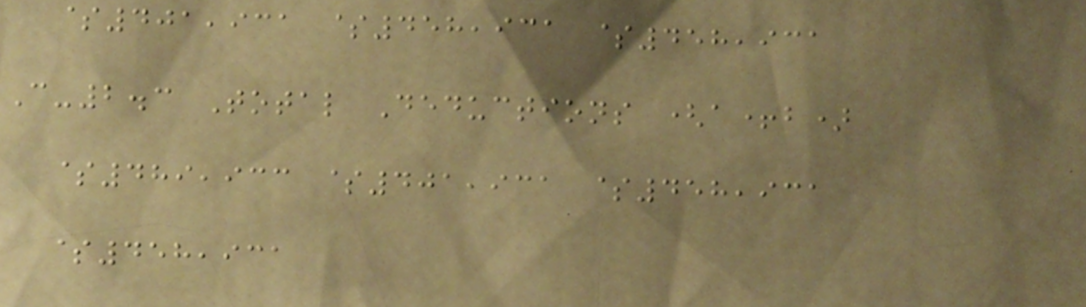$401,931 $458,931 $458,931
C-2.3 Total Deductions (a+b)
$489,933 $401,931 $458,931
$458,931
